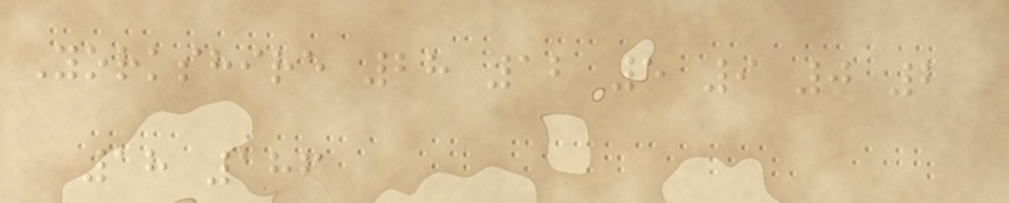Yorkshire 28 12 5 9 0 2
18 186
